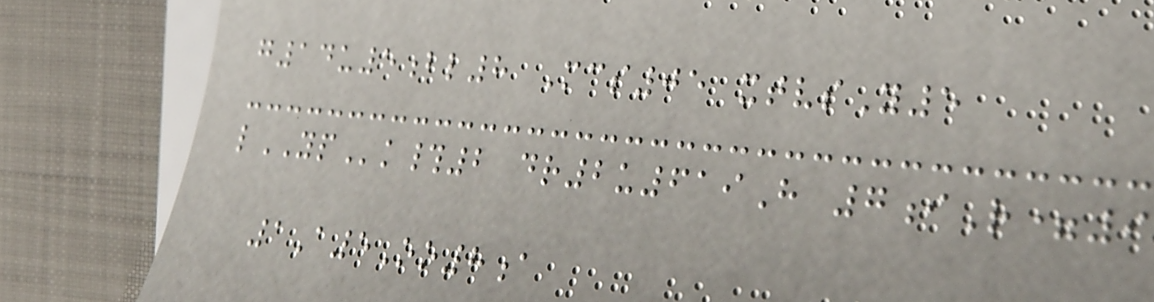g14u5bl8 Mcs05 xtvsY5
lYPk#2 dr2u619H 7iR=9
1A5Oo8a
